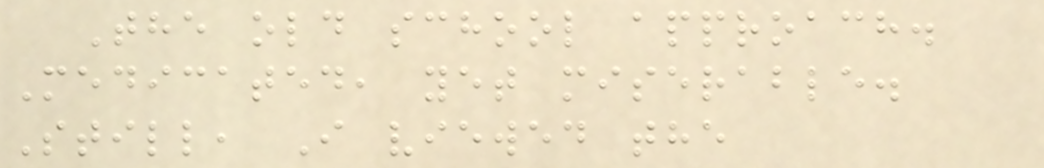The old school approach.
Medicated, yet miserable.
Still, I viewed the
